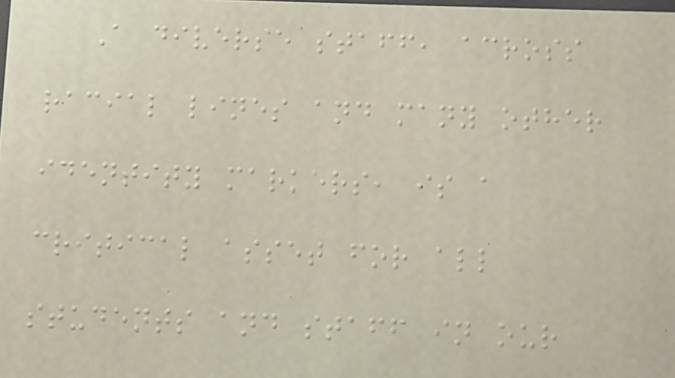A diverse staff, across
racial lines and many other
identity markers, is a
critical asset for all
students and staff in our
